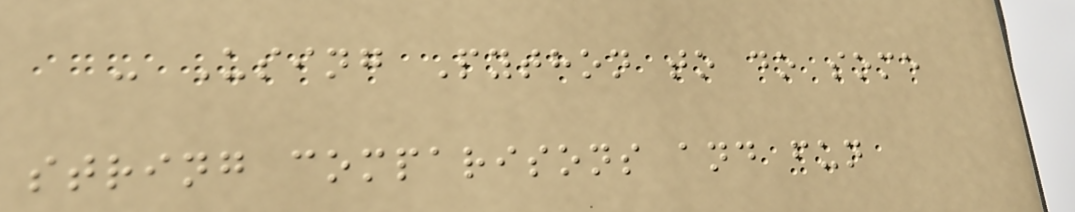- Using Python to do some
string comparisons and fun
